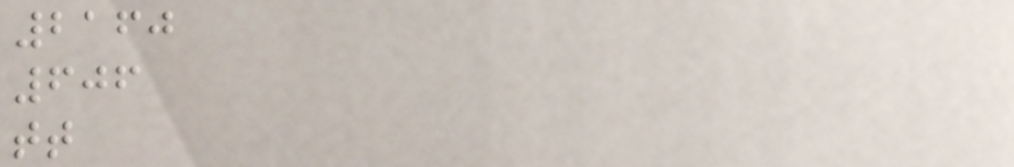2160
606
tt
